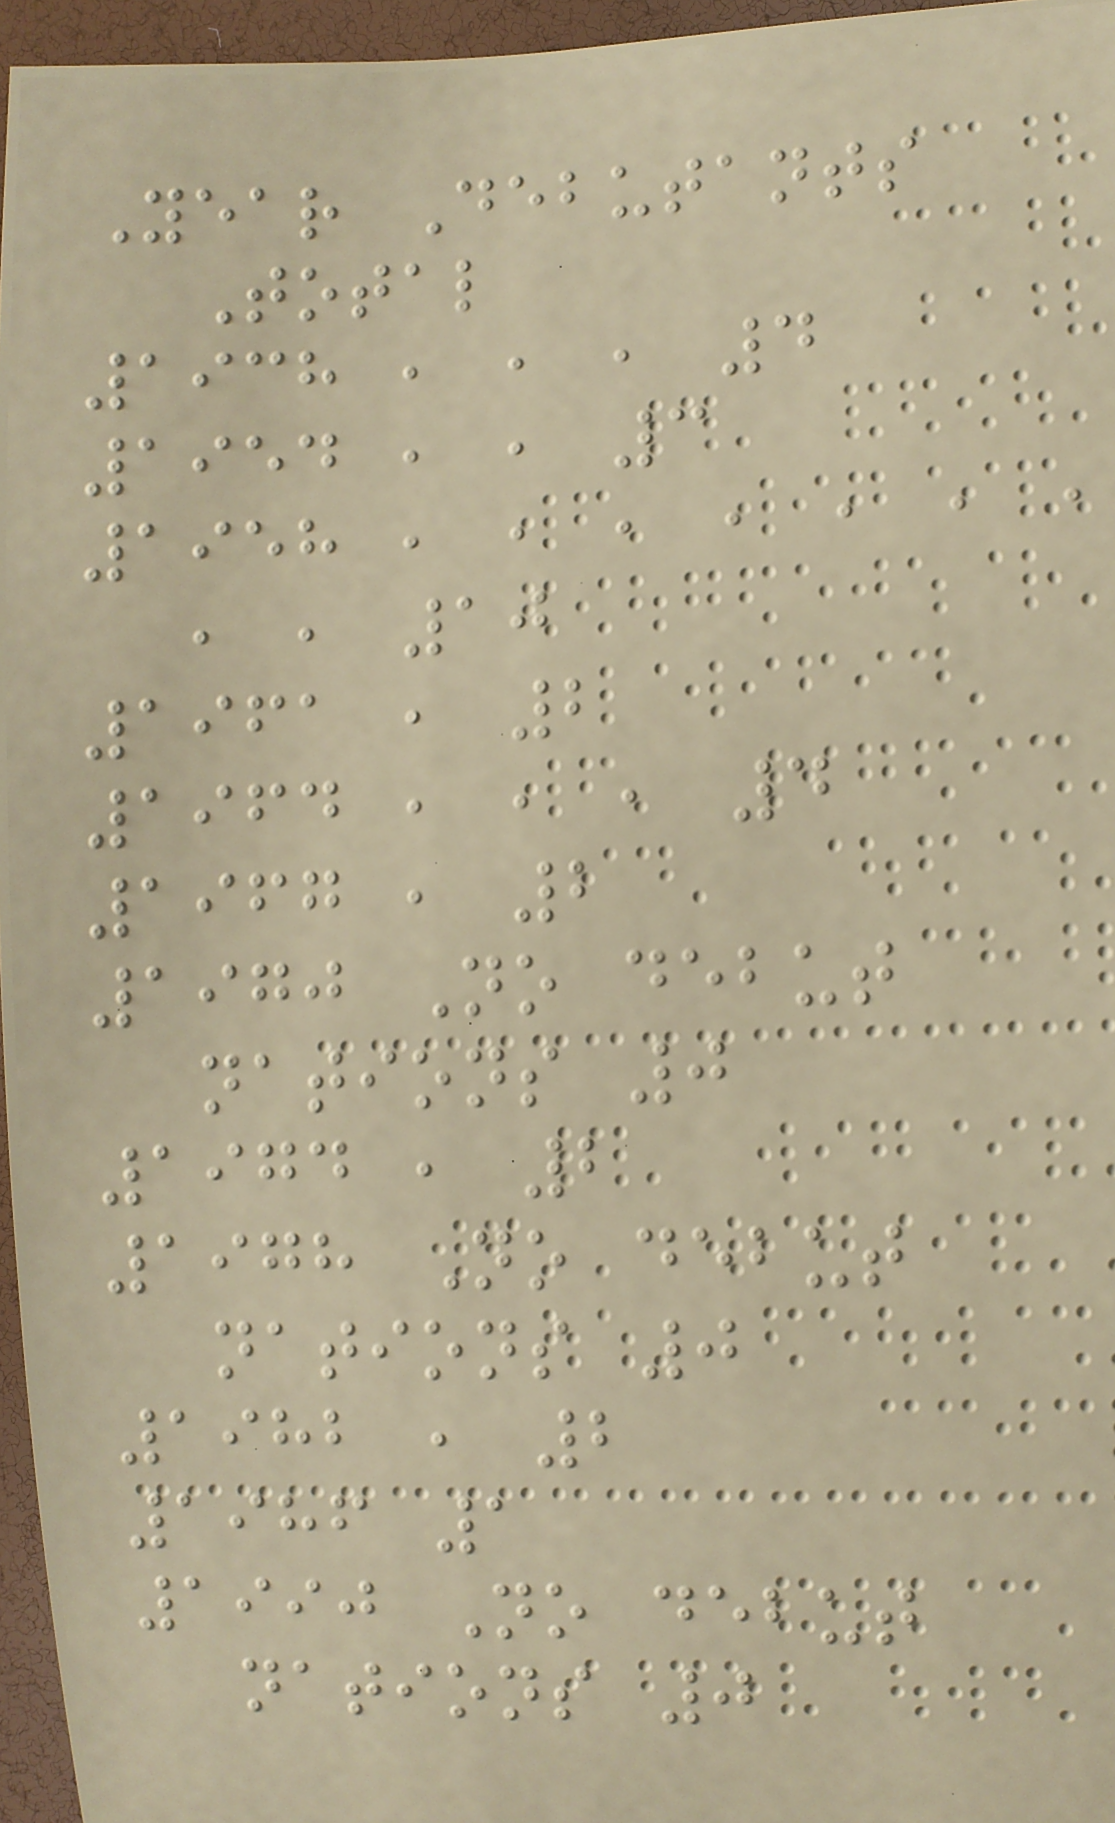Year Debutants
Total
1938 , , , 4
1954 , , 3
1958 , , , , , , ,
, , 10
1961 , 2
1964 , , , 4
1967 , 2
1970 No debut
nations 0
1974 , 2
1978 No debut
nations 0
1982 , 2
1986 1
1990 No debut
nations 0
